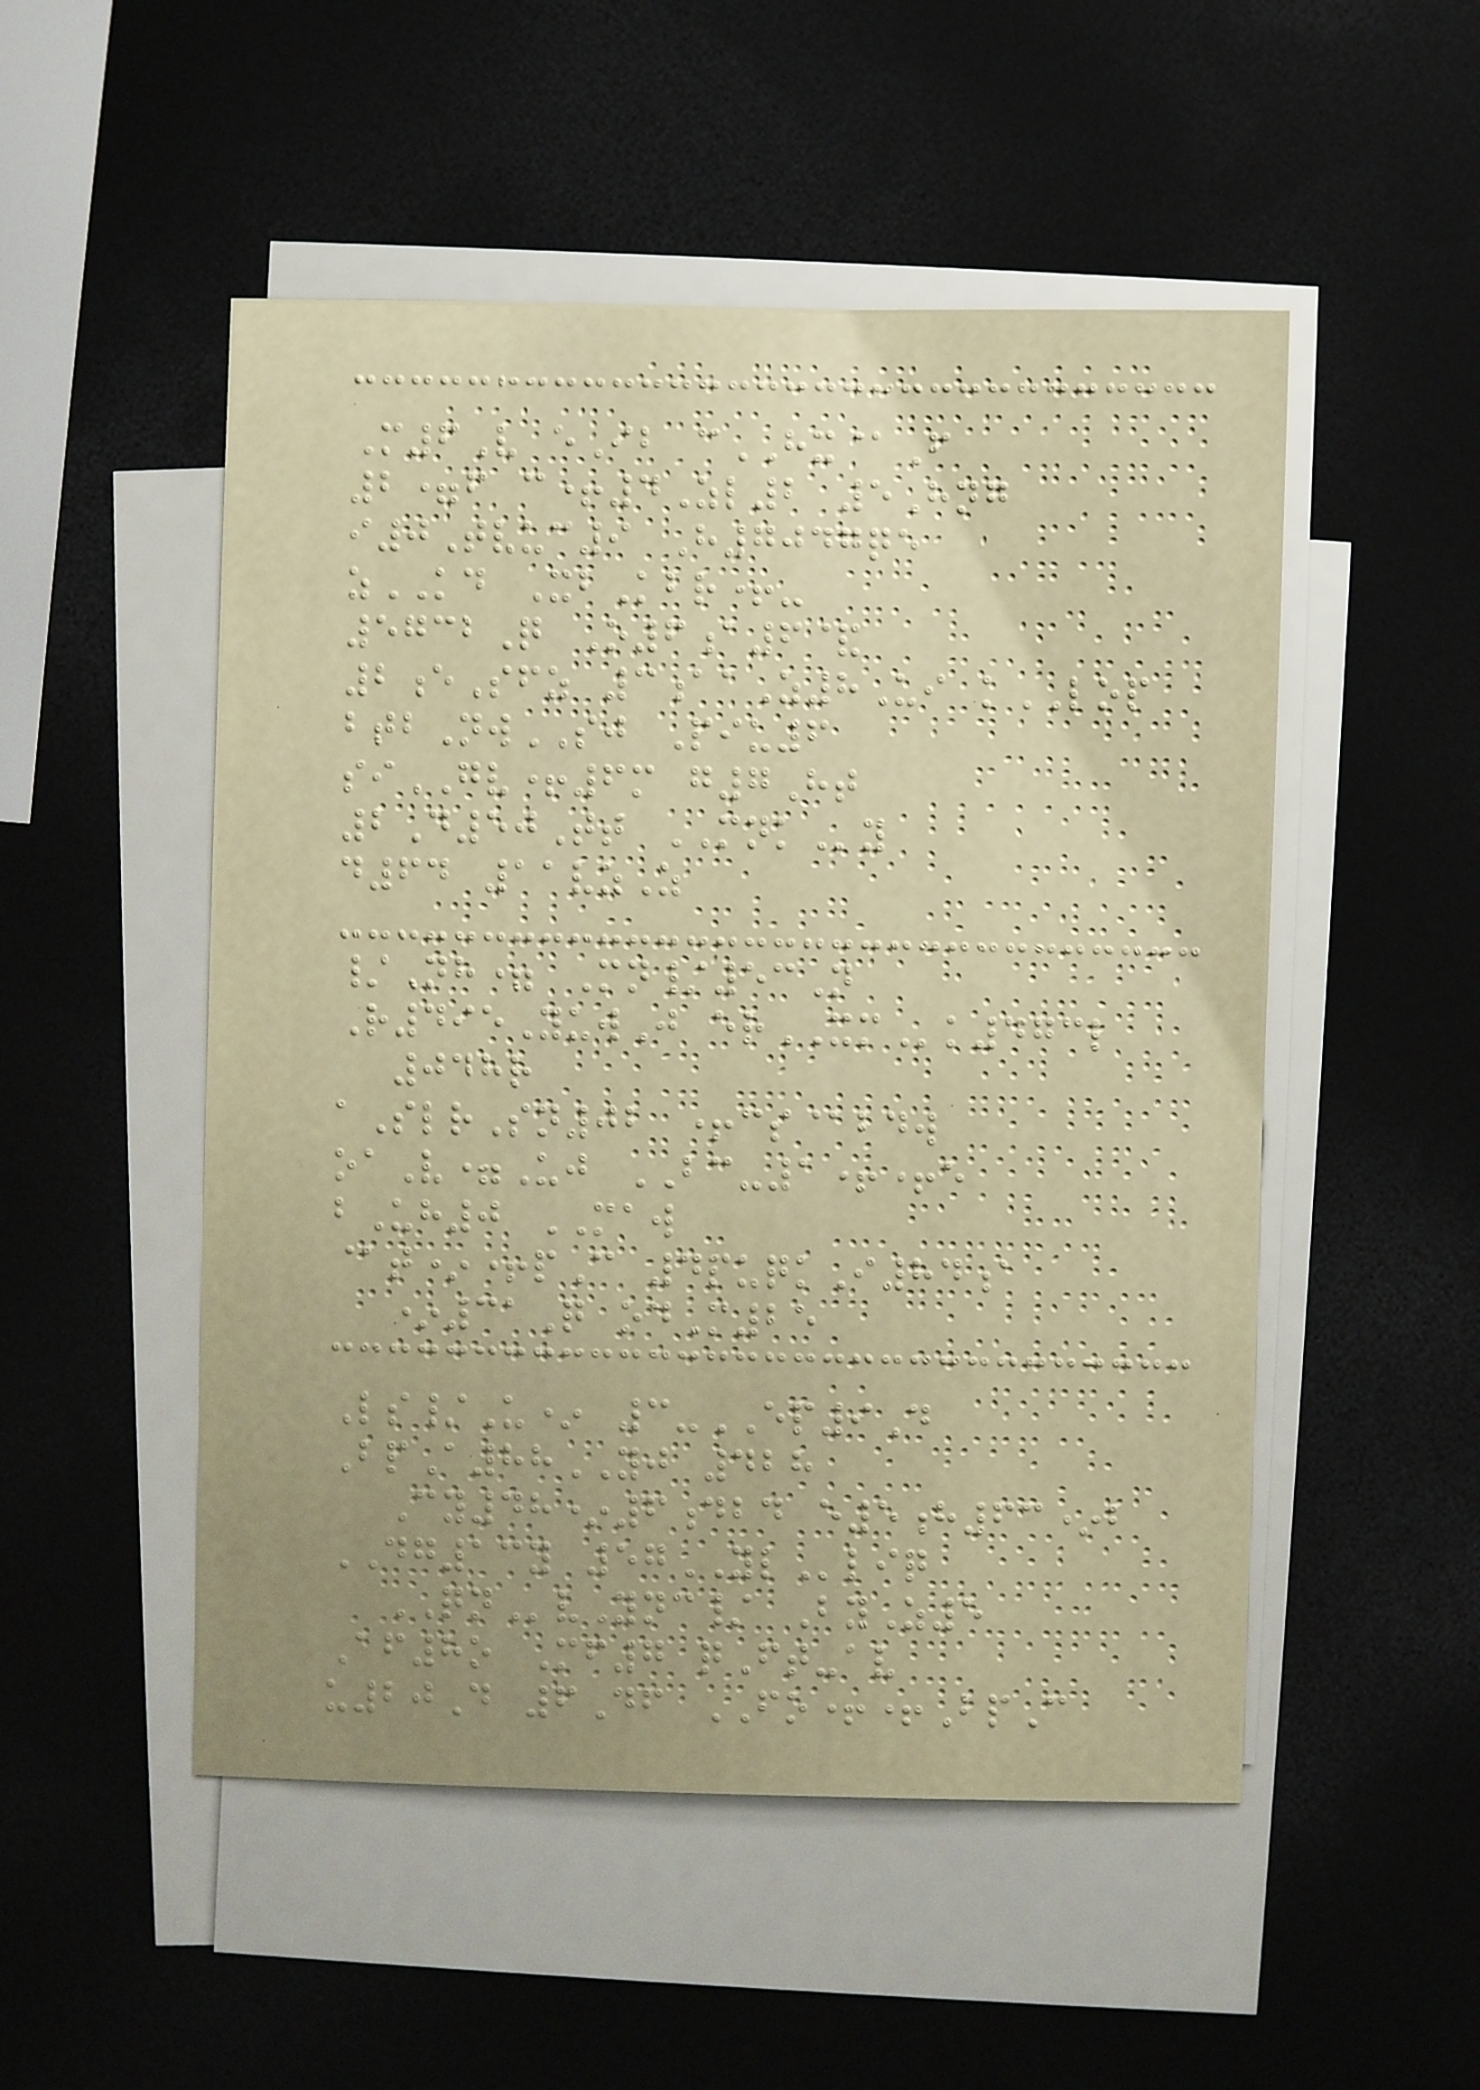M6V eIb cHX@F
2=f c+4Zl2 5Hng
i0Tvuc9 H7047qe
zKD XbKbr+-
5732Q O6a6&
2eSfz 3aaZ8Ui kLOP
btbNwSJ Piu6
siGV+6m g7Ht
2D50Tt MNKy
d64 11vzZ
/Nh= Mn/53N
R495YuwJ erXMk473l
048r
aSlrSn02 +cs@bdw
oaV=Uj BC-1++e
bUh0 MAW
@t*+pC 4puqkI84a
*31Q odM25
Ls/U* 3-EP9D
BpA88YJ 428
Cy48*6dbd e5h63*b
DG13y 57YLliq
QNvYnc/ ByZ5
Af8o Mf7 qFt-av
u20D 6Df FO++BpC
